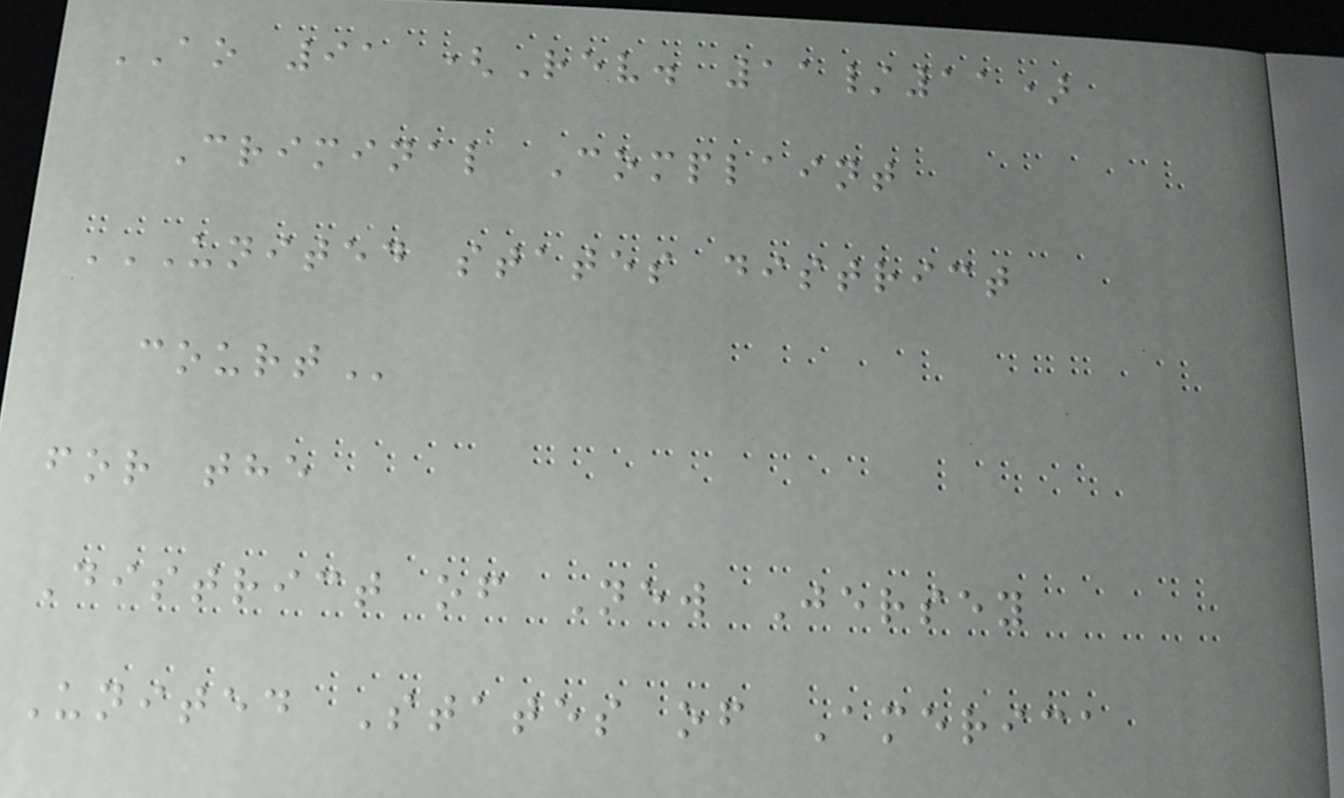AO 91 (Rev. 11/11)
Criminal Complaint
UNITED STATES DISTRICT
COURT
for the
District of New Jersey
United States of America
